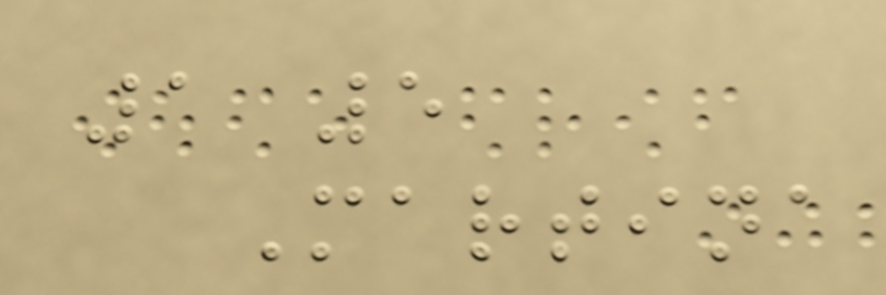1 5
Martina
